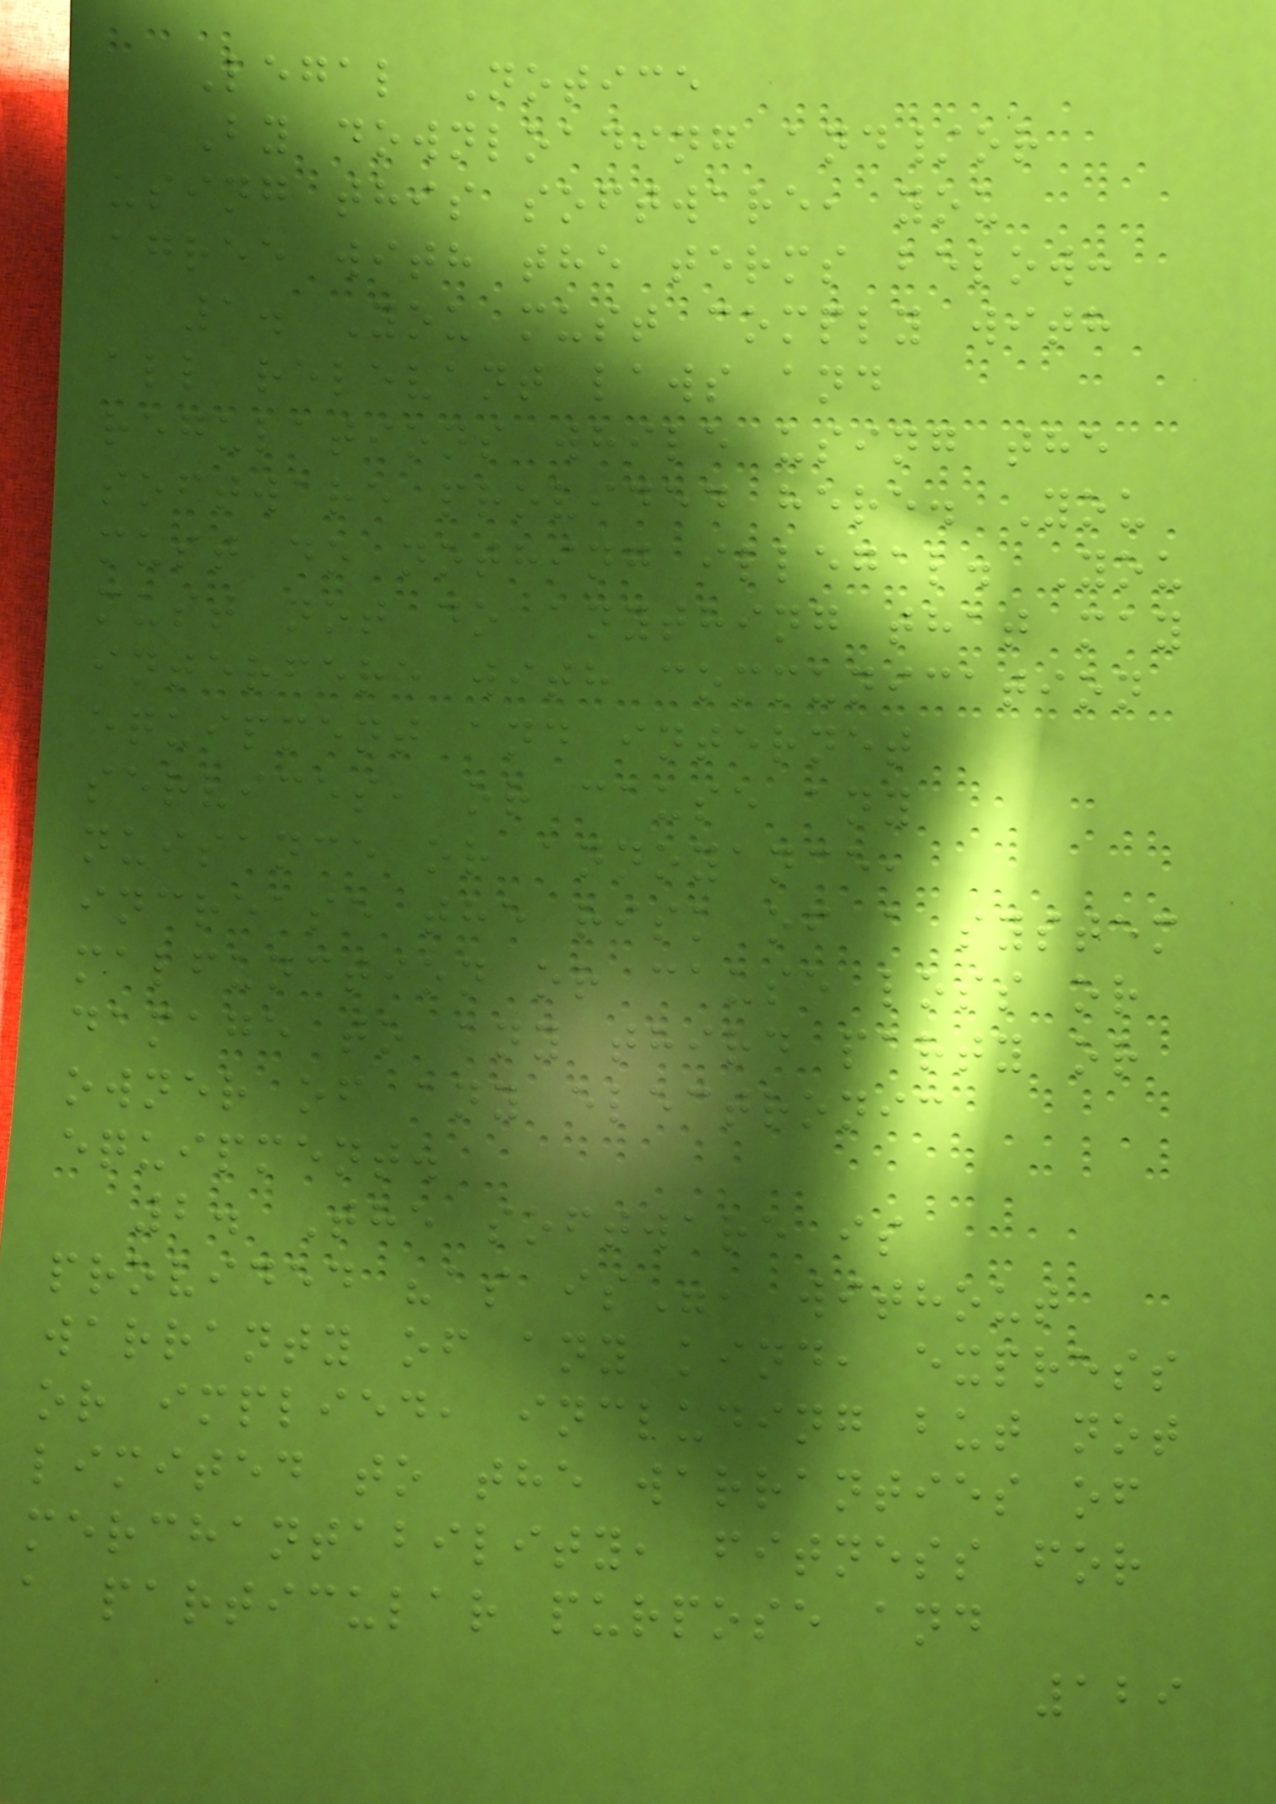Legal Notice
By downloading and/or
using this software, you
agree with the terms below:
1. You must comply with
all relevant laws and
regulations while using the
software provided here. You
must do nothing illegal. You
must not do anything that may
interfere with communication
equipment and internet
services, or cause any
nuisance or annoyance,
increase the risk of a system
malfunction or cause loss or
damage to any third party or
owner of any electronic
equipment.
2. The software is
provided "as is", without
warranty of any kind, express
or implied, including but not
limited to the warranties of
merchantability, fitness for
a particular purpose and
129
